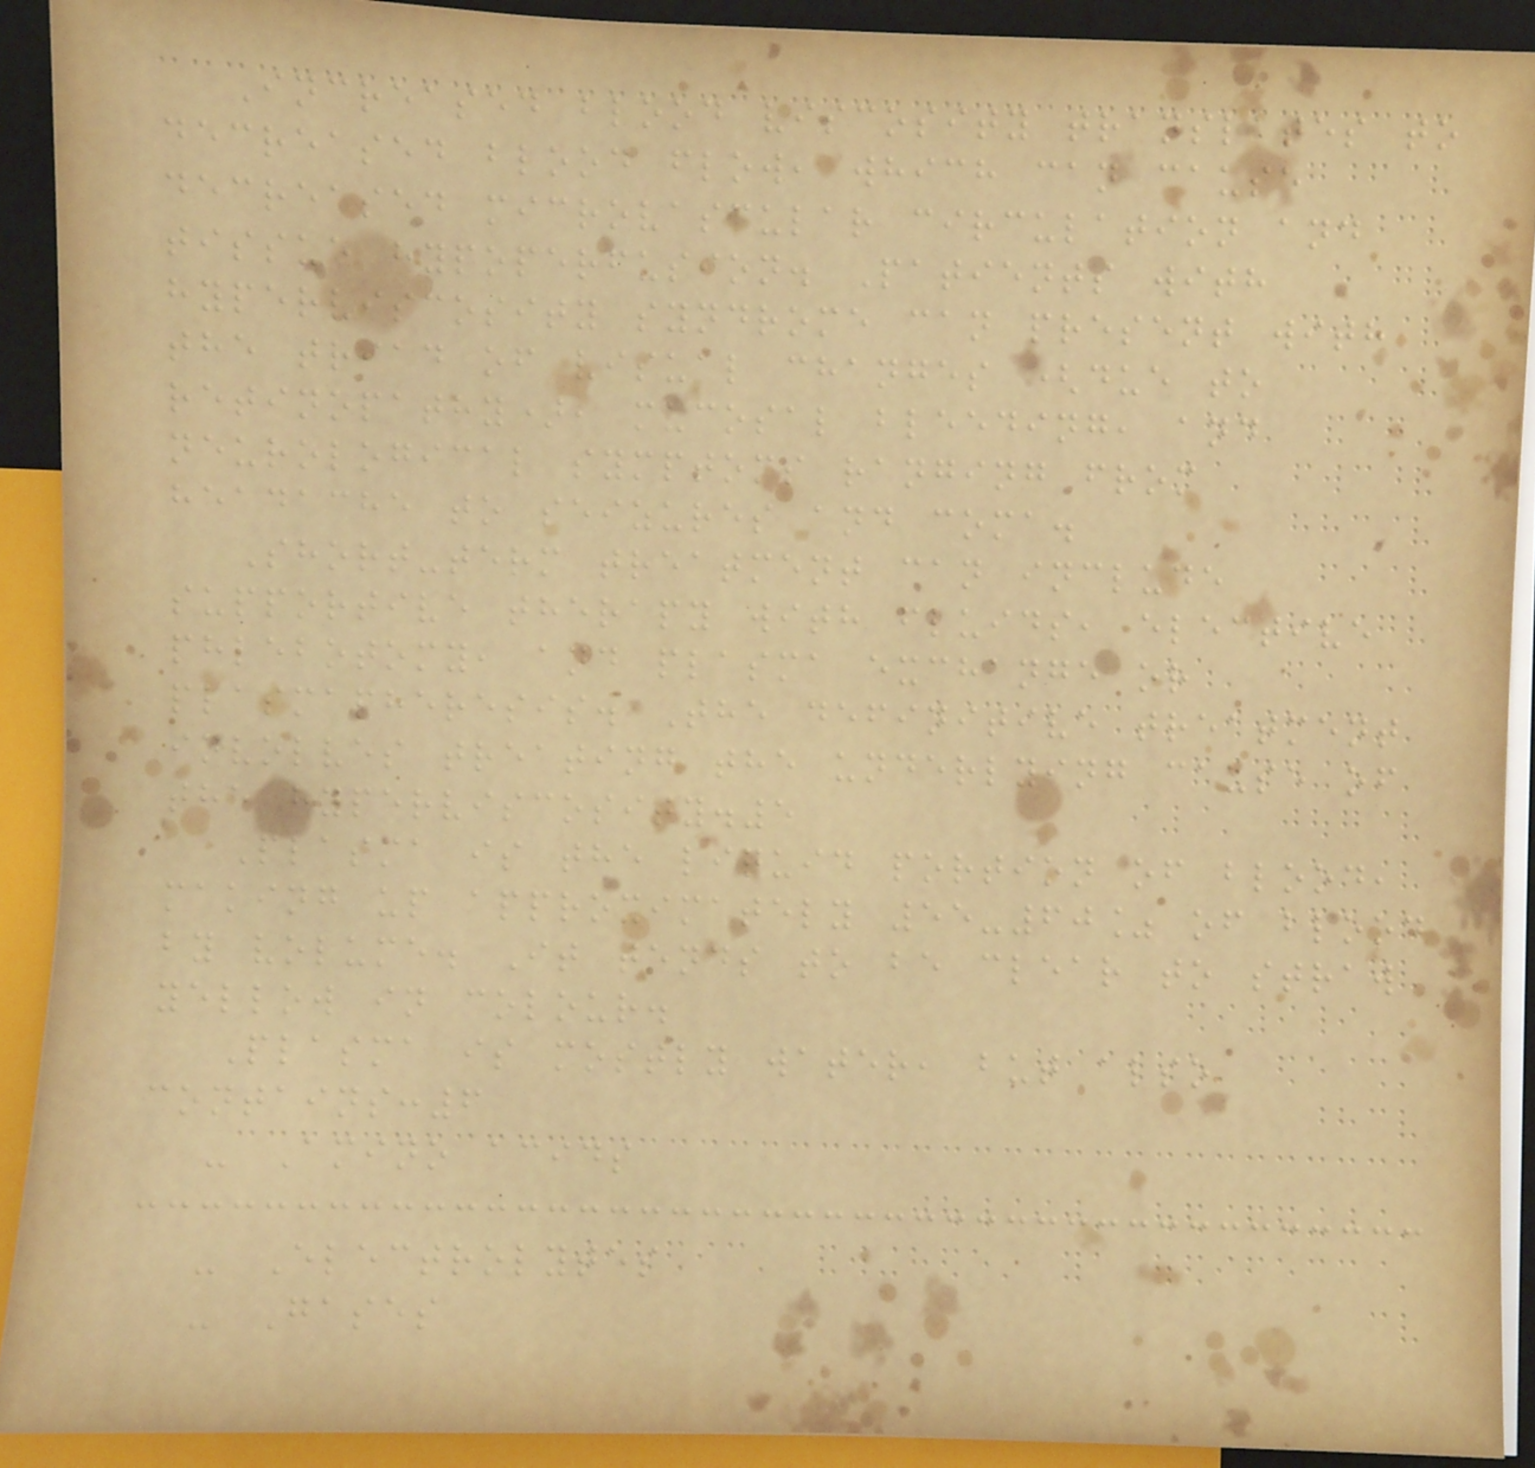Increased blood viscosity translates to
decreased blood flow, which can cause
decreased microvascular circulation and
tissue hypoperfusion. Patients with
hyperviscosity syndrome can present with
the triad of visual changes (due to
retinopathy), mucosal bleeding, and
neurological symptoms ranging from
headache to seizures and coma.
Short-term treatment can include
supportive therapy with fluids, elective
phlebotomy, and plasma exchange or
plasmapheresis. The definitive treatment
involves treating the underlying cause of
the hyperviscosity.5
Plasma is the liquid portion of blood,
making up approximately 55-60% of blood
by volume. It tends to be clear to straw
yellow in colour.
Plasma is mostly water, but also
contains:6
- Amino acids
- Electrolytes
- Gases
